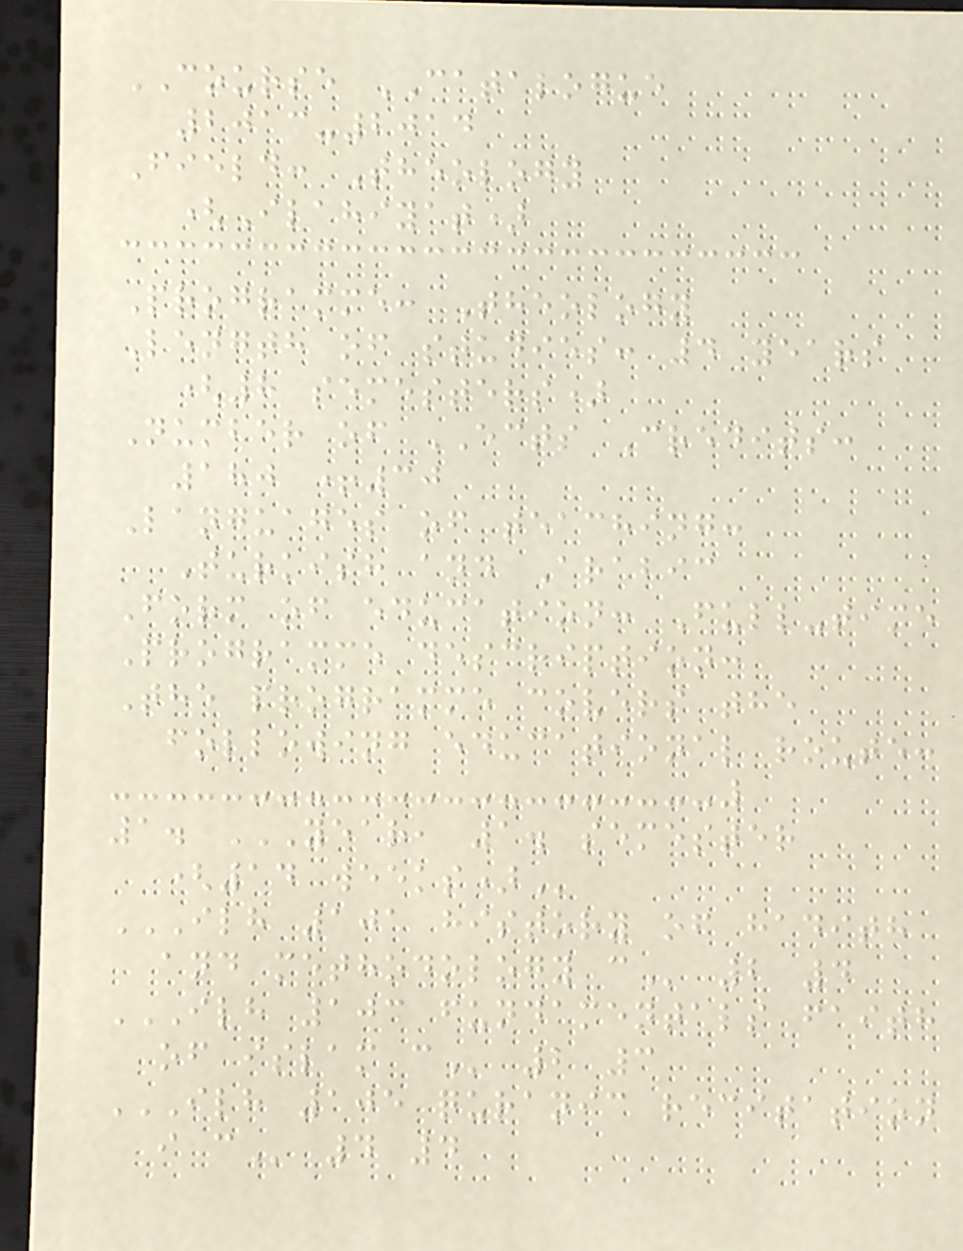COURSE CATALOGUE
2013-2014
Field: Theology
(Ilahiyat)
Programme: Theology
Length of studies: 4 years
(8 semesters)
Number of ECTS Credits:
180 +30
Languages of teaching:
Turkish and Arabic
Form of education: Full-time
Programme description:
The programme covers the
following educational route:
1. YEAR, 1. SEMESTER
(14 WEEKS)
ILH 101 HISTORY OF HADITH
AND METHODOLOGY C 2 4
ILH 103 FUNDAMENTALS FAITH
OF ISLAM C 2 3
ILH 105 QURANIC RECITATION
I C 4 4
